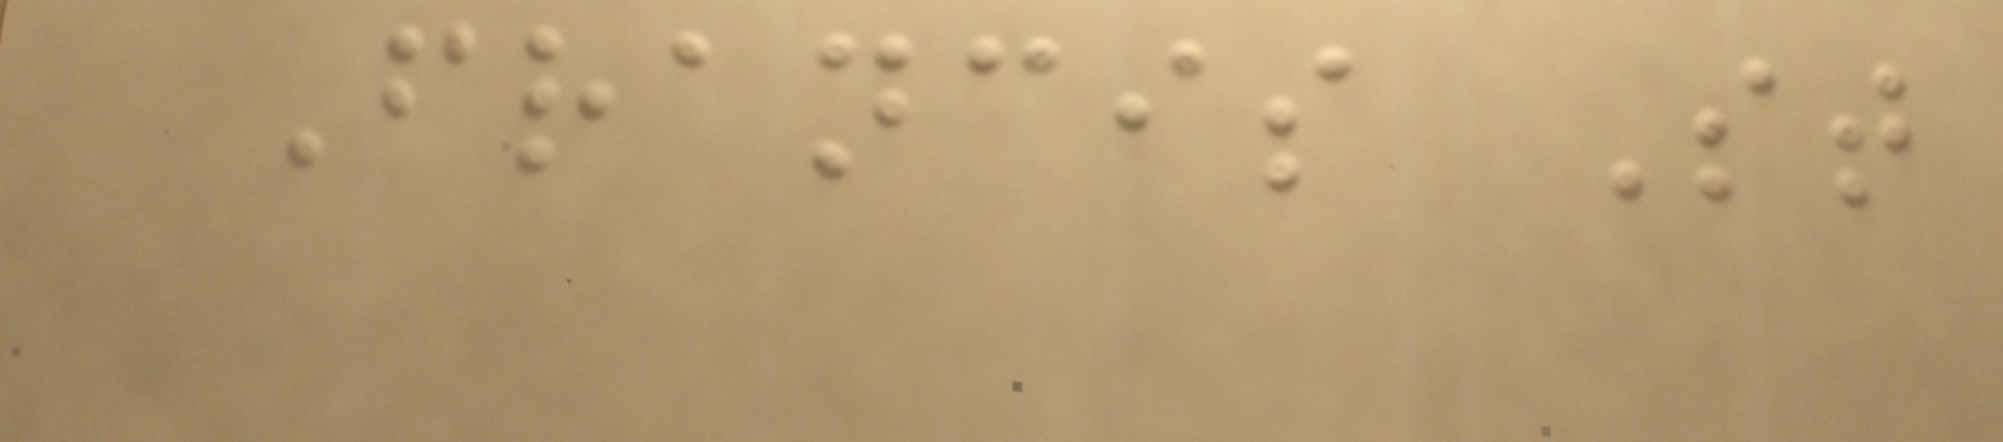Francis St
